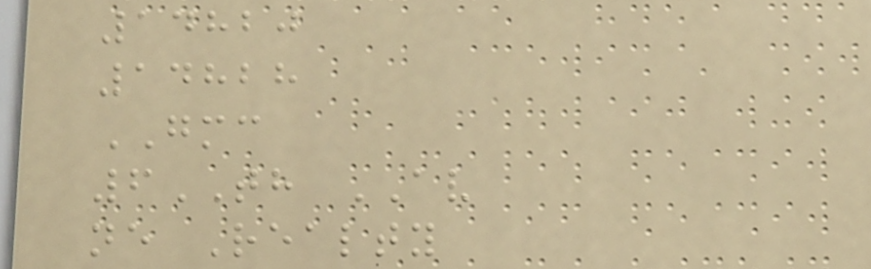14820
14828
GMC
6TH AV
ne Realty
